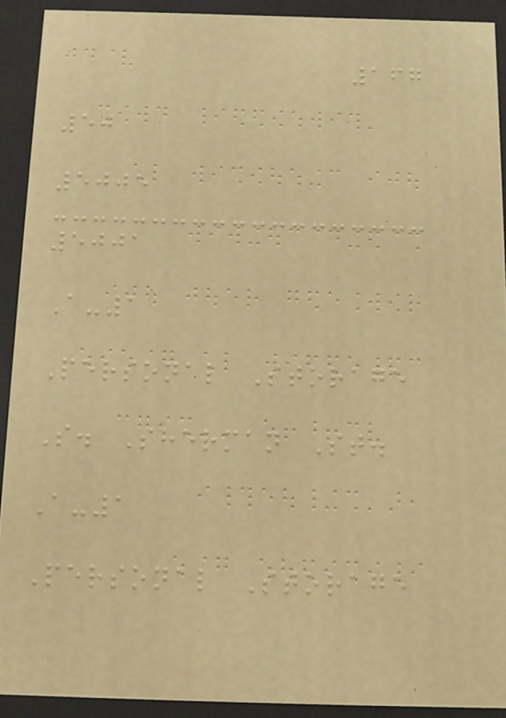167
50
5005
5001
A-1
Personal Storage
S. Sherman St.
A-1
Personal Storage
